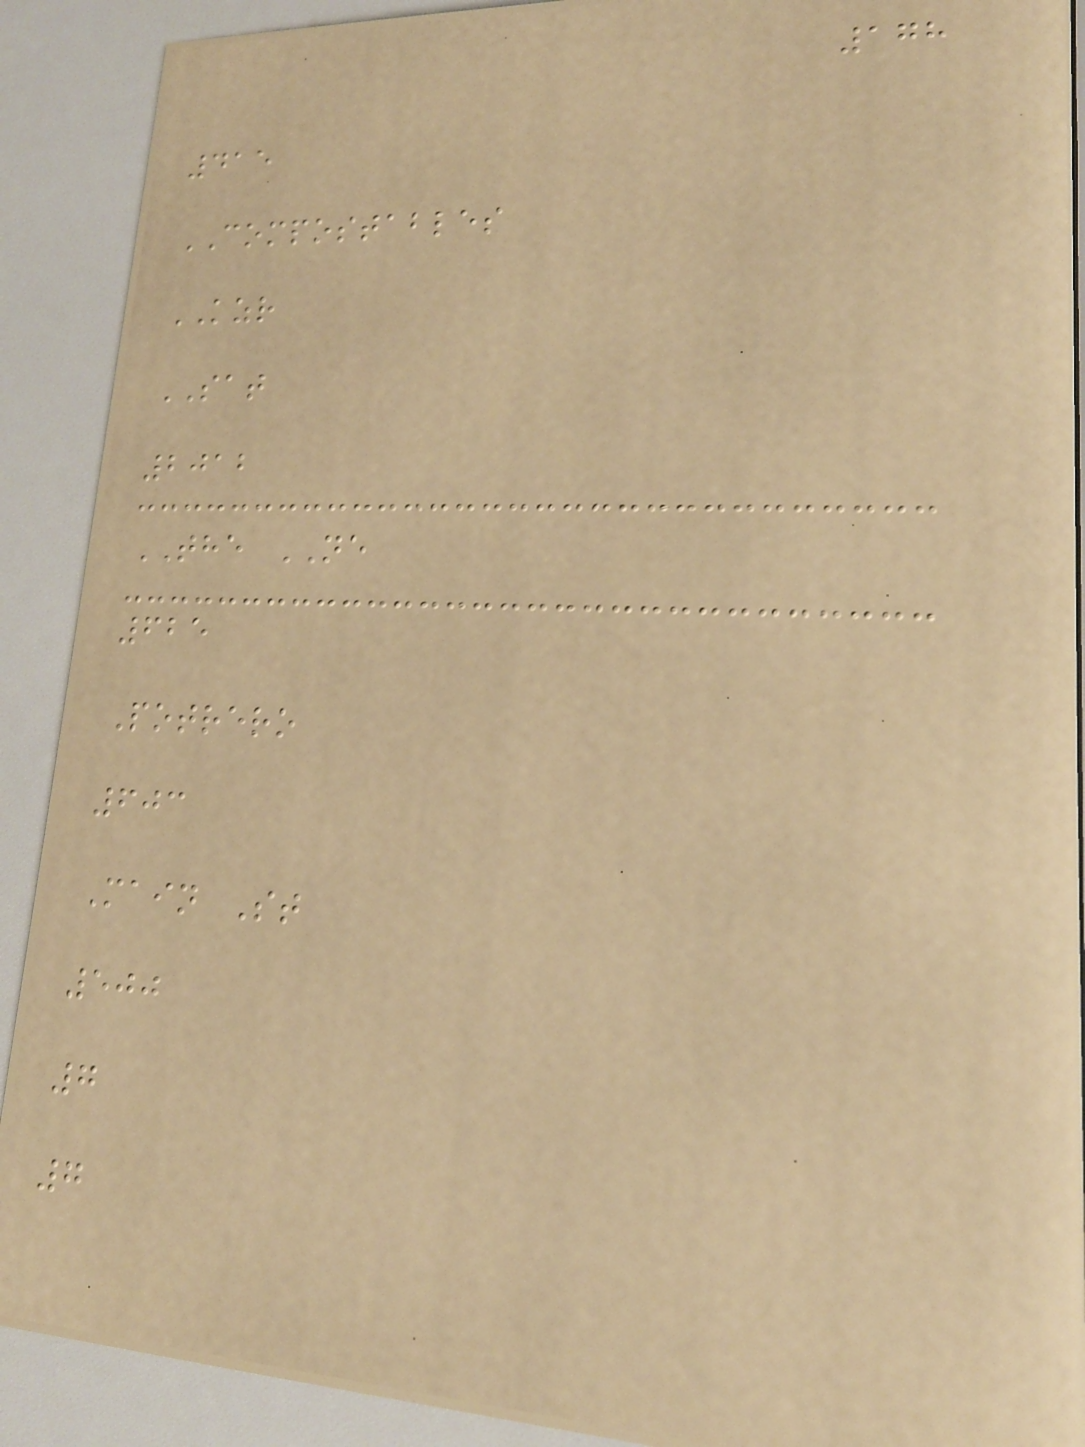178
415
COMPOSTABLES
KZR
SAT
2012
THE NE
625
Potrero
603
Main St
500
7
7
